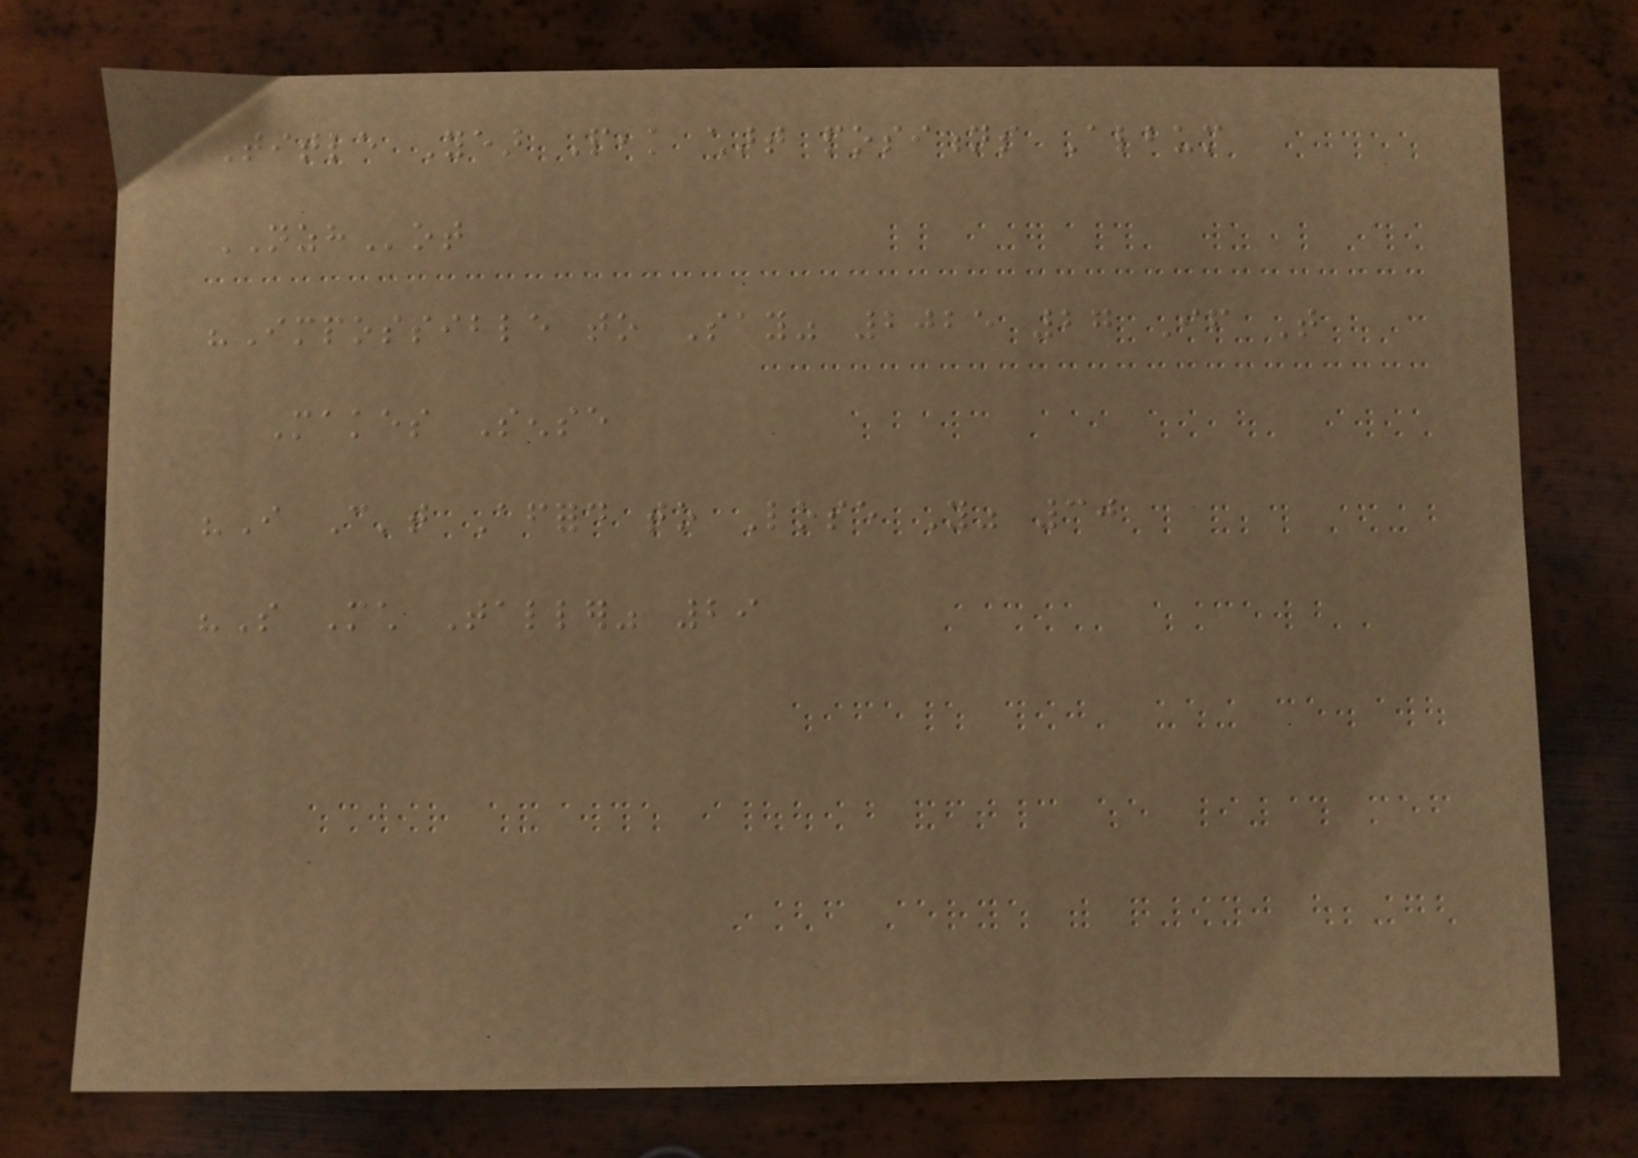Title Year Peak chart positions Album
NZHot
"Impossible to Say" 2025 27 If That
Makes Sense
"I Can't Afford to Lose You" 30
"So Much Taller" 29
